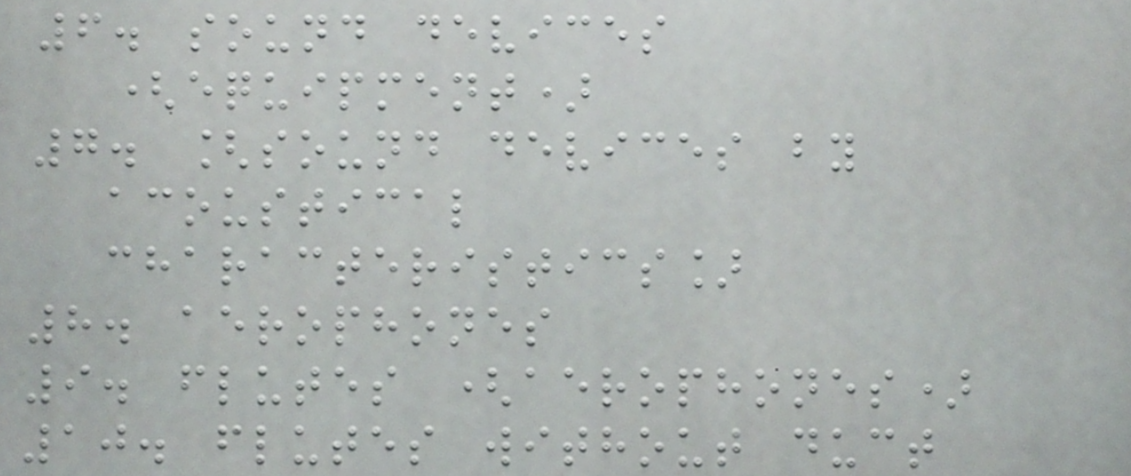6. sound devices
(equipment)
7. [sound devices by
acoustical
characteristics]
8. aerophones
9. flutes (aerophones)
10. flutes without duct
